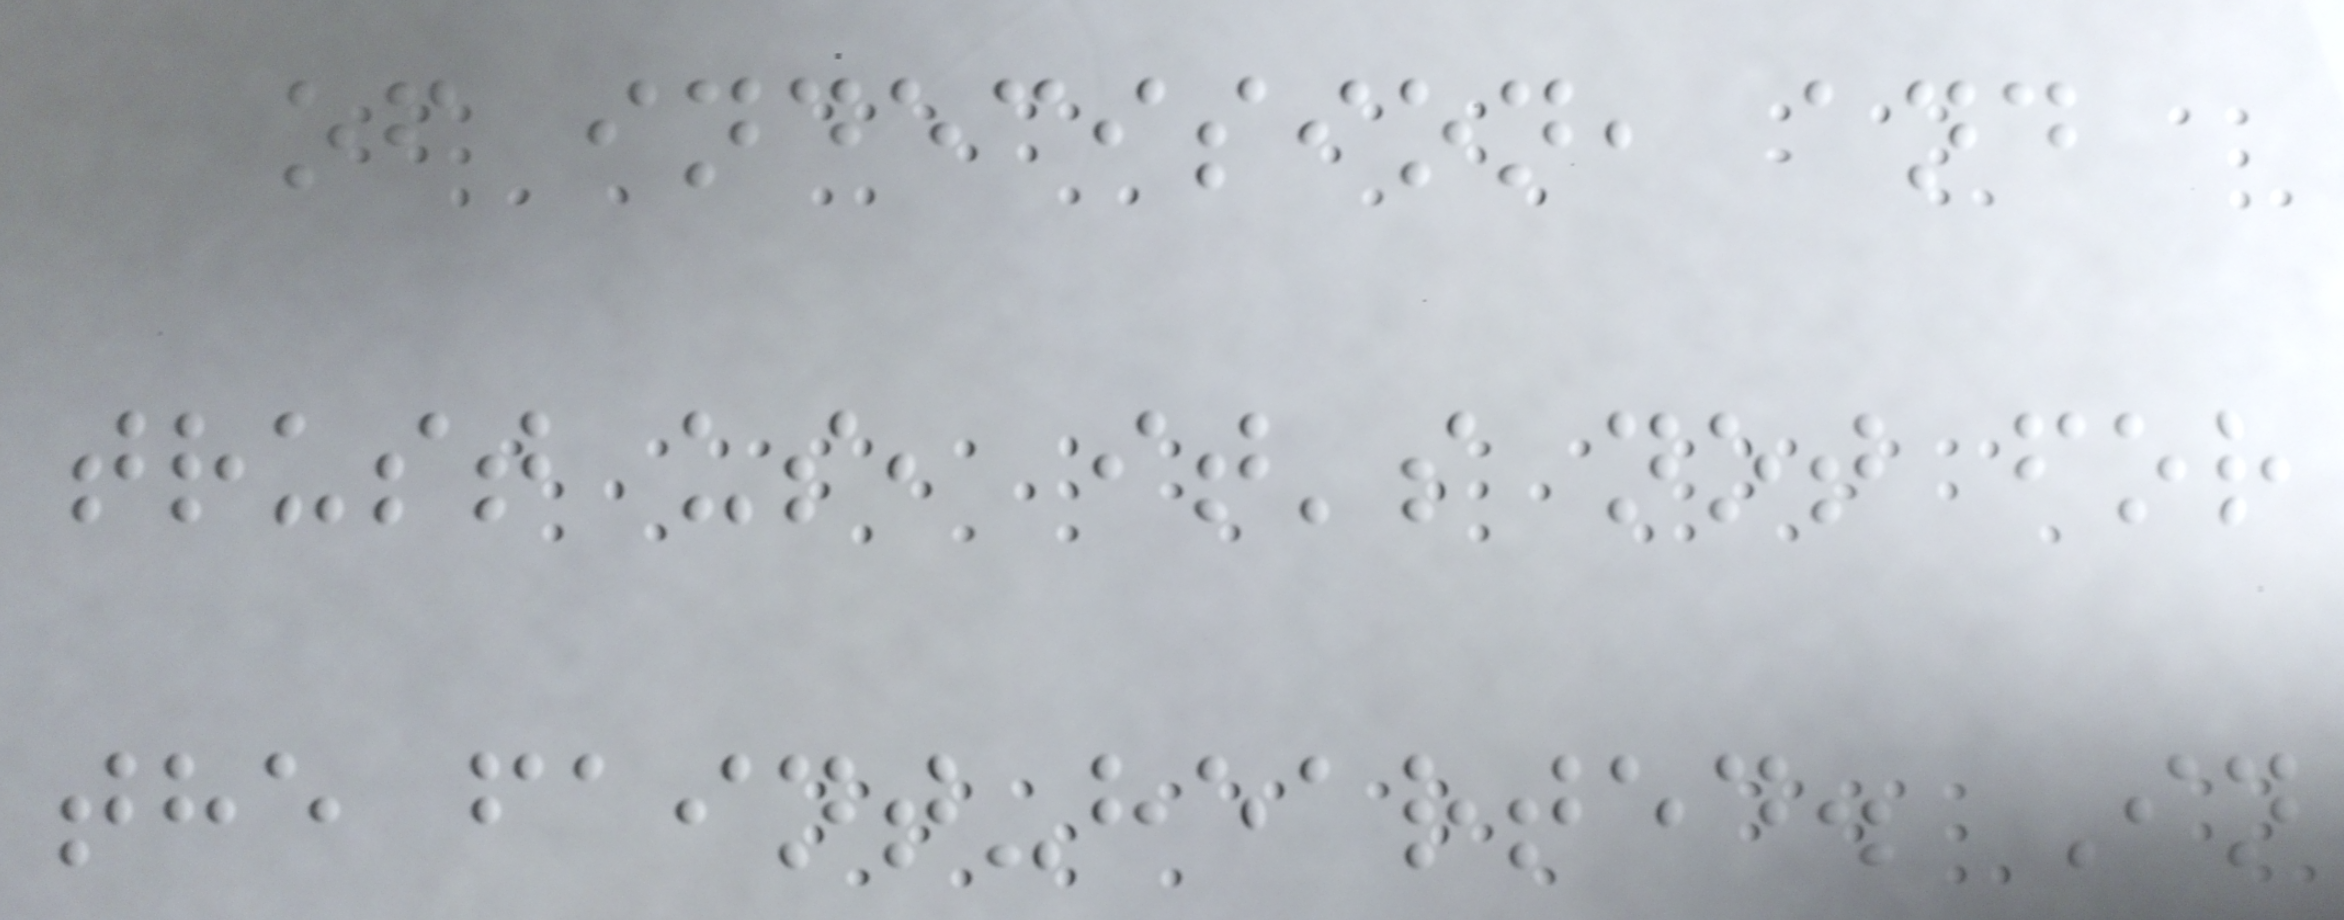of indecision, and
trust us, it's not for
the faint-hearted. In
